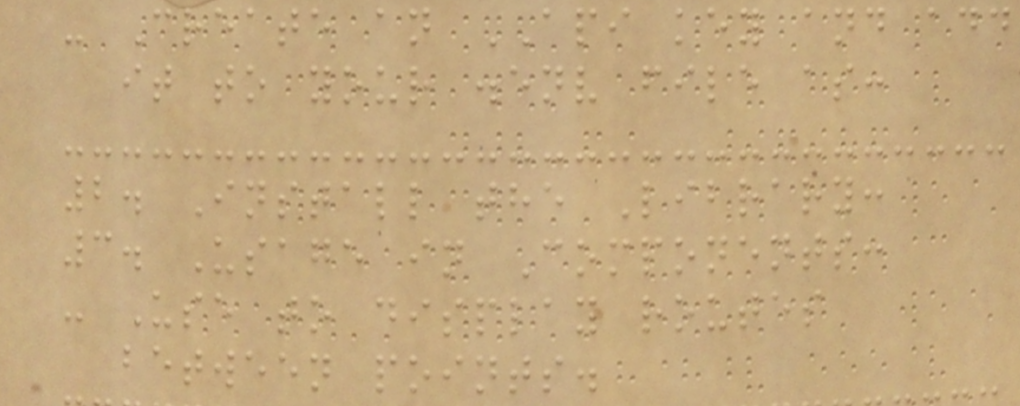- Create an API key and add
it to your .env file as:
2. Install the Library:
3. Usage in Components:
- Use to display routes
between points.
